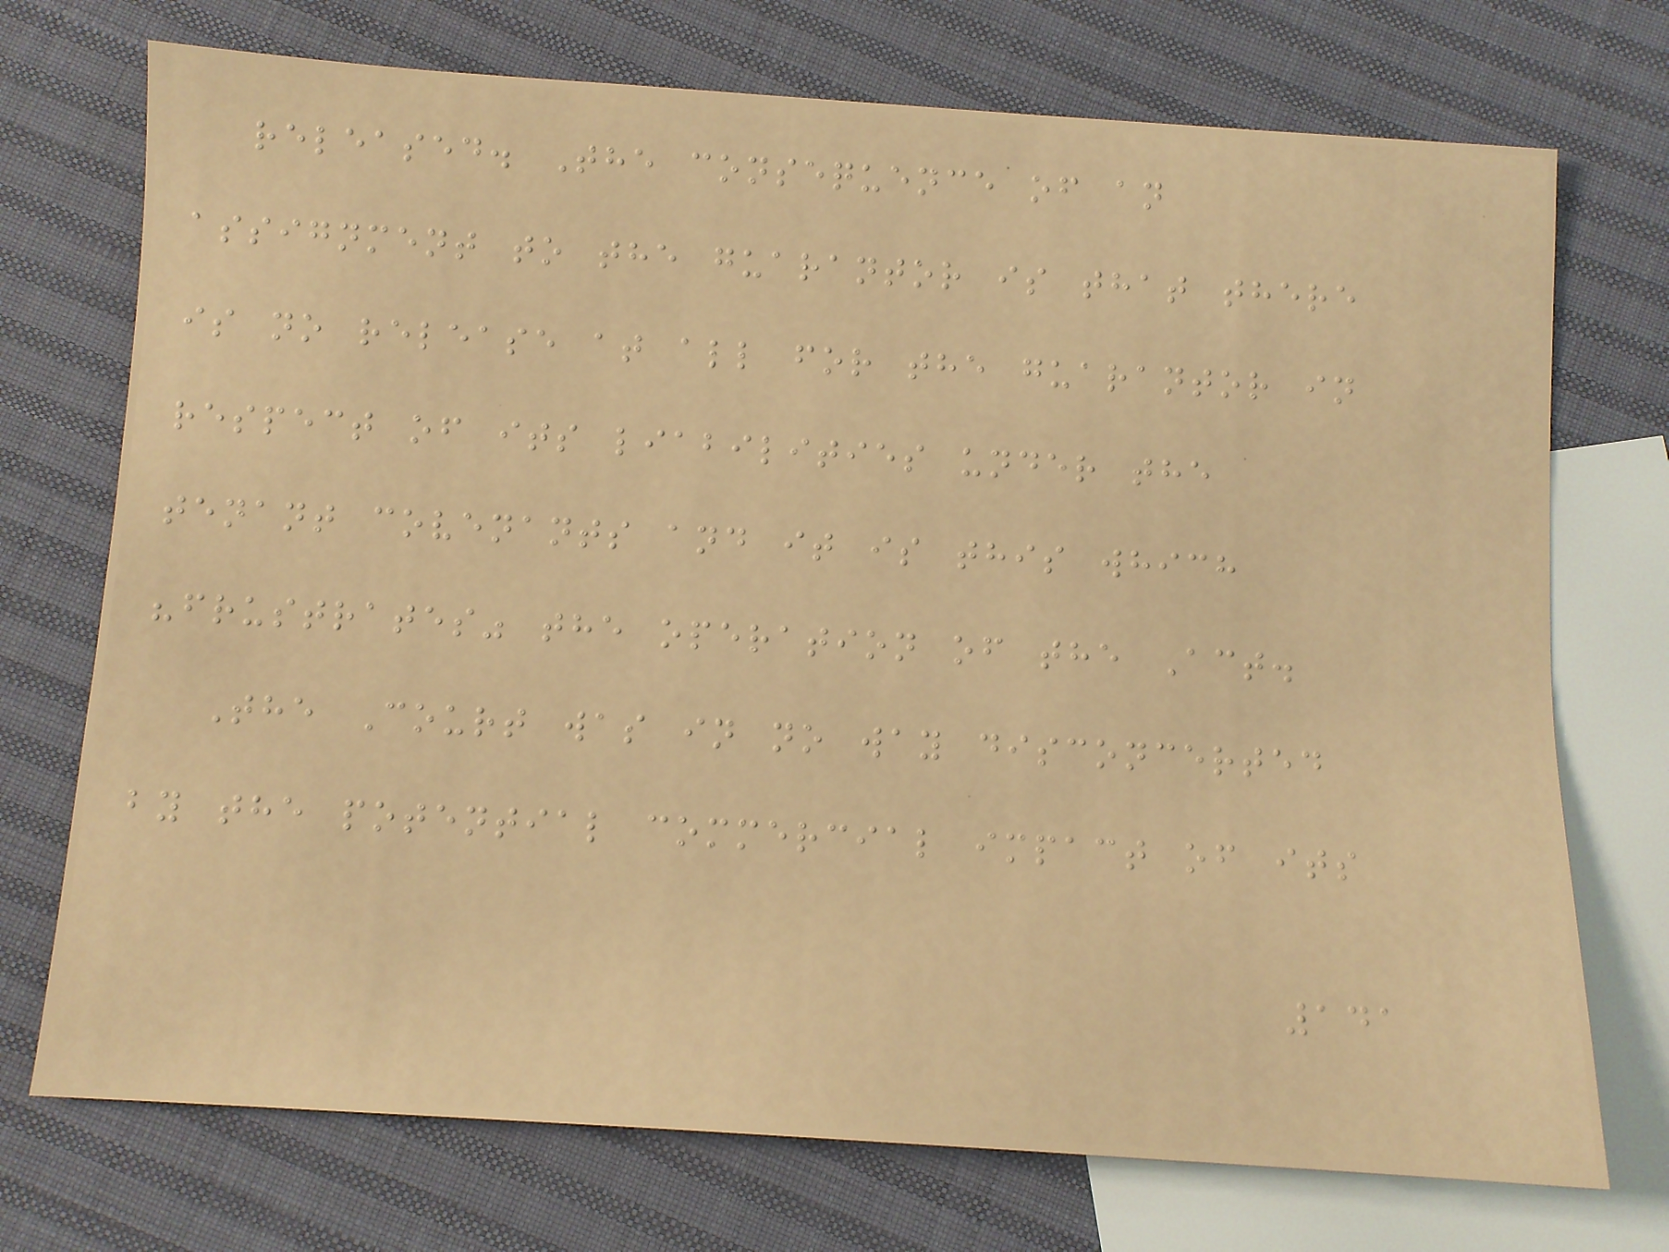released. The consequence of an
assignment to the guarantor is that there
is no release at all for the guarantor in
respect of its liabilities under the
tenant covenants and it is this which
"frustrates" the operation of the Act.
The Court was in no way disconcerted
by the potential commercial impact of its
141
